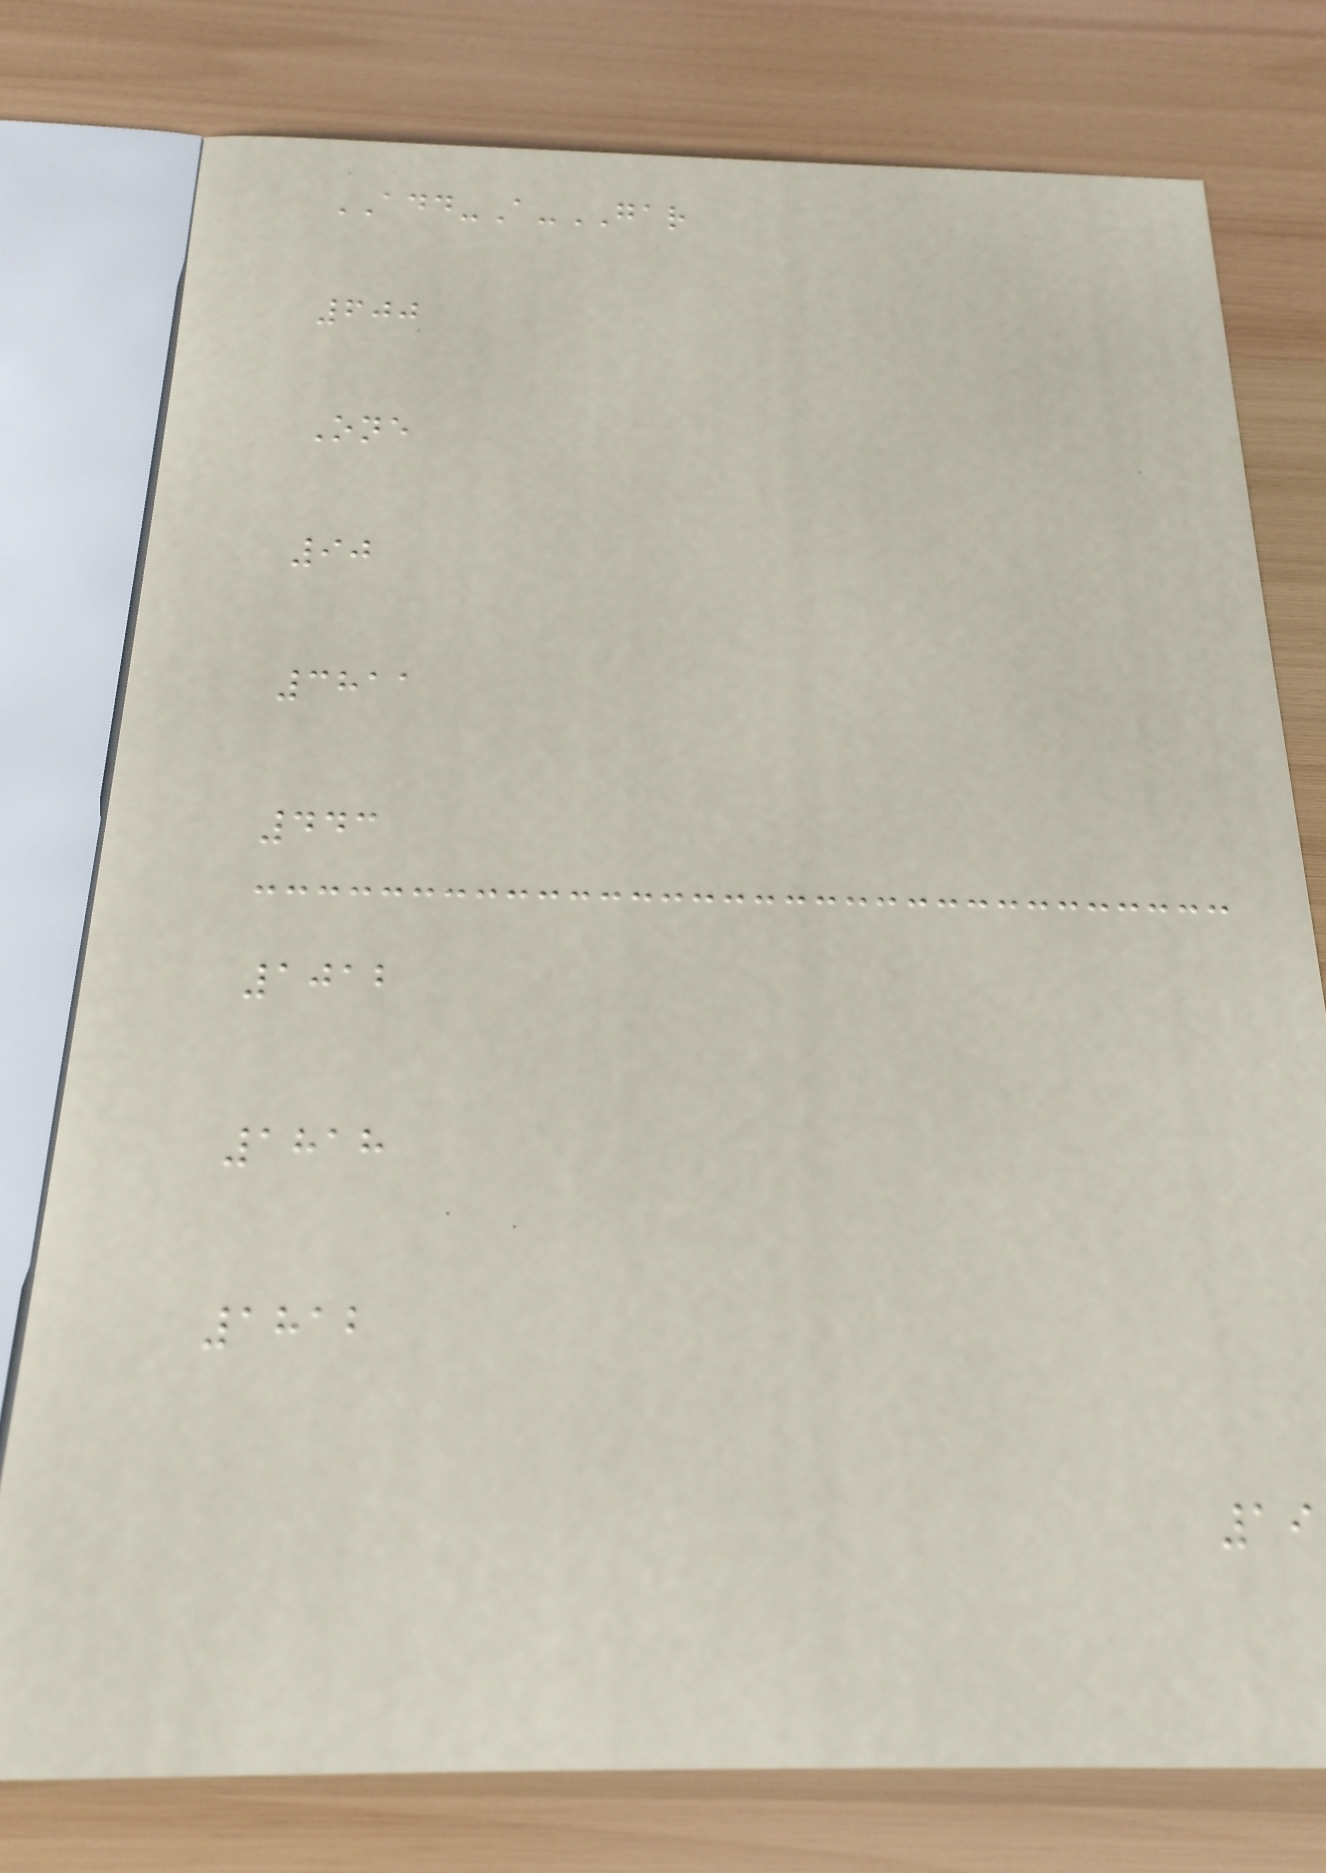ADD-A-GAR
600
One
90
3811
443
1012
1818
1812
19
